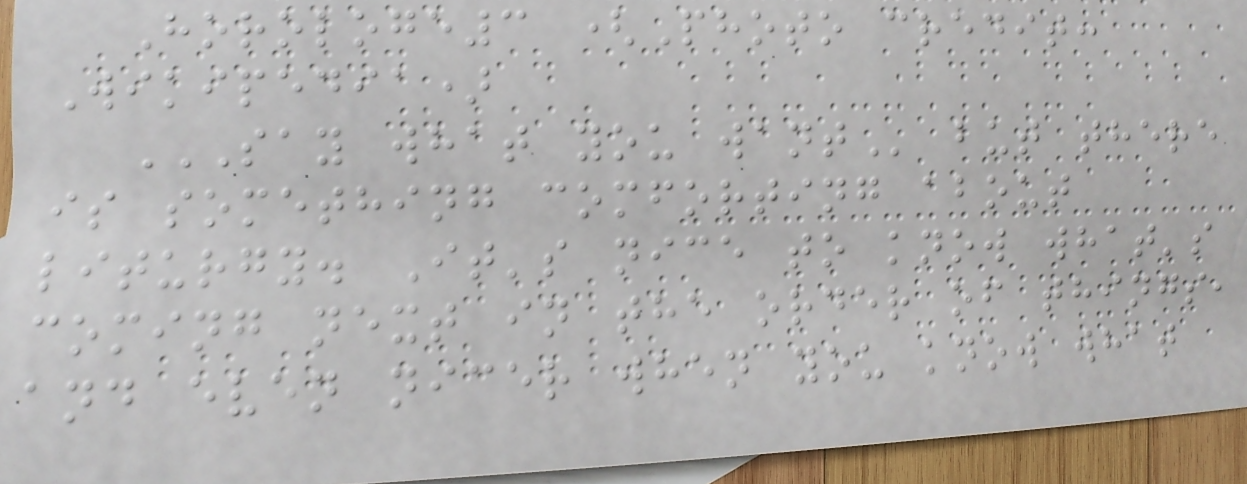Horologe3 (Photo credit:
Wikipedia)
SAY WHAT YOU WANT but there
is something comforting about
liturgy. It's nice to know what's
coming next in the order of things,
and even nicer when you know what
